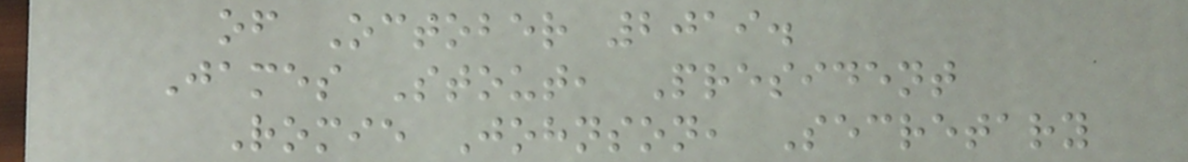of October 2019.
James Stout, President
Romie Johnson, Secretary
